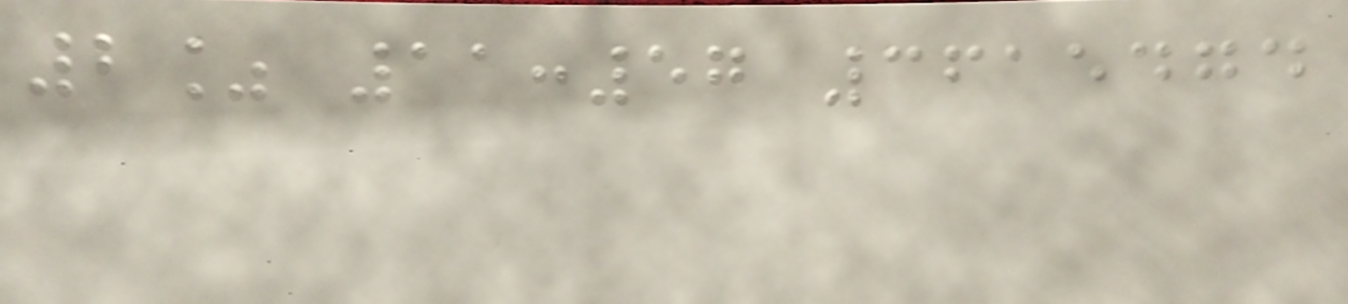2% 11:57 3615474
